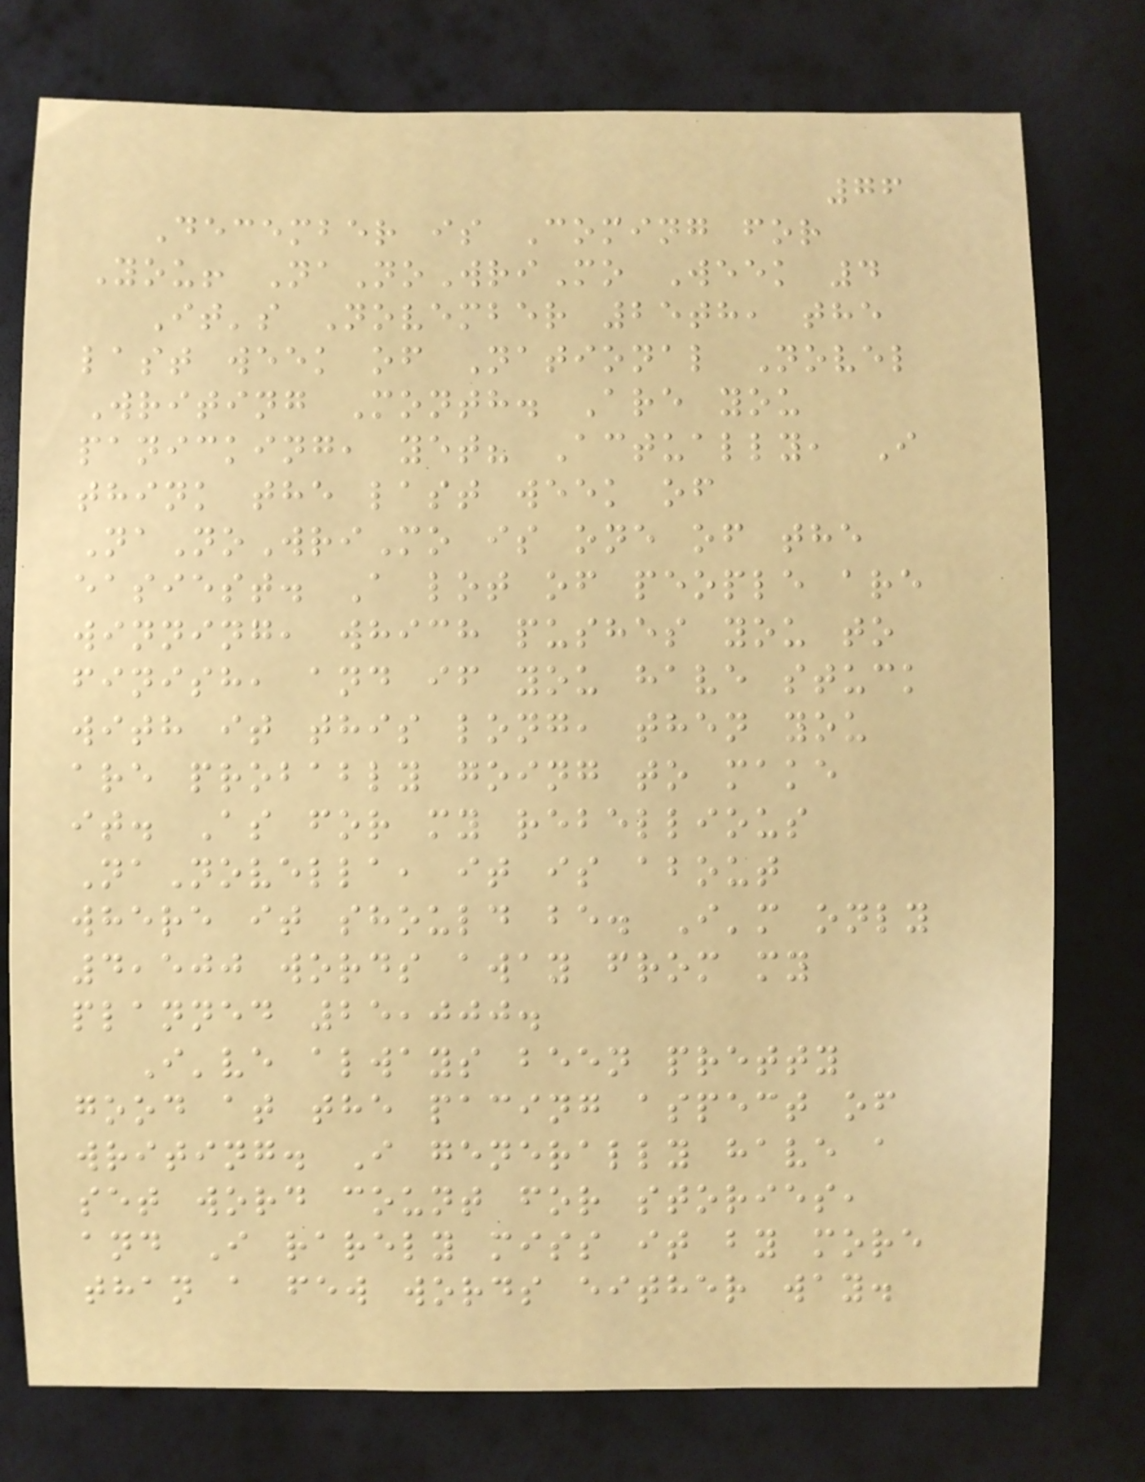76
December is Coming for
You! NaNoWriMo Week 4
It's November 25th, the
last week of National Novel
Writing Month. Are you
panicking, yet? Actually, I
think the last week of
NaNoWriMo is one of the
easiest. A lot of people are
winning, which pushes you to
finish, and if you have stuck
with it this long, then you
are probably going to make
it. As for my rebellious
NaNovella, it is about
where it should be. I'm only
4,500 words away from my
planned 25,000.
I've always been pretty
good at the pacing aspect of
writing. I generally have a
set word count for stories,
and I rarely miss it by more
than a few words either way.
